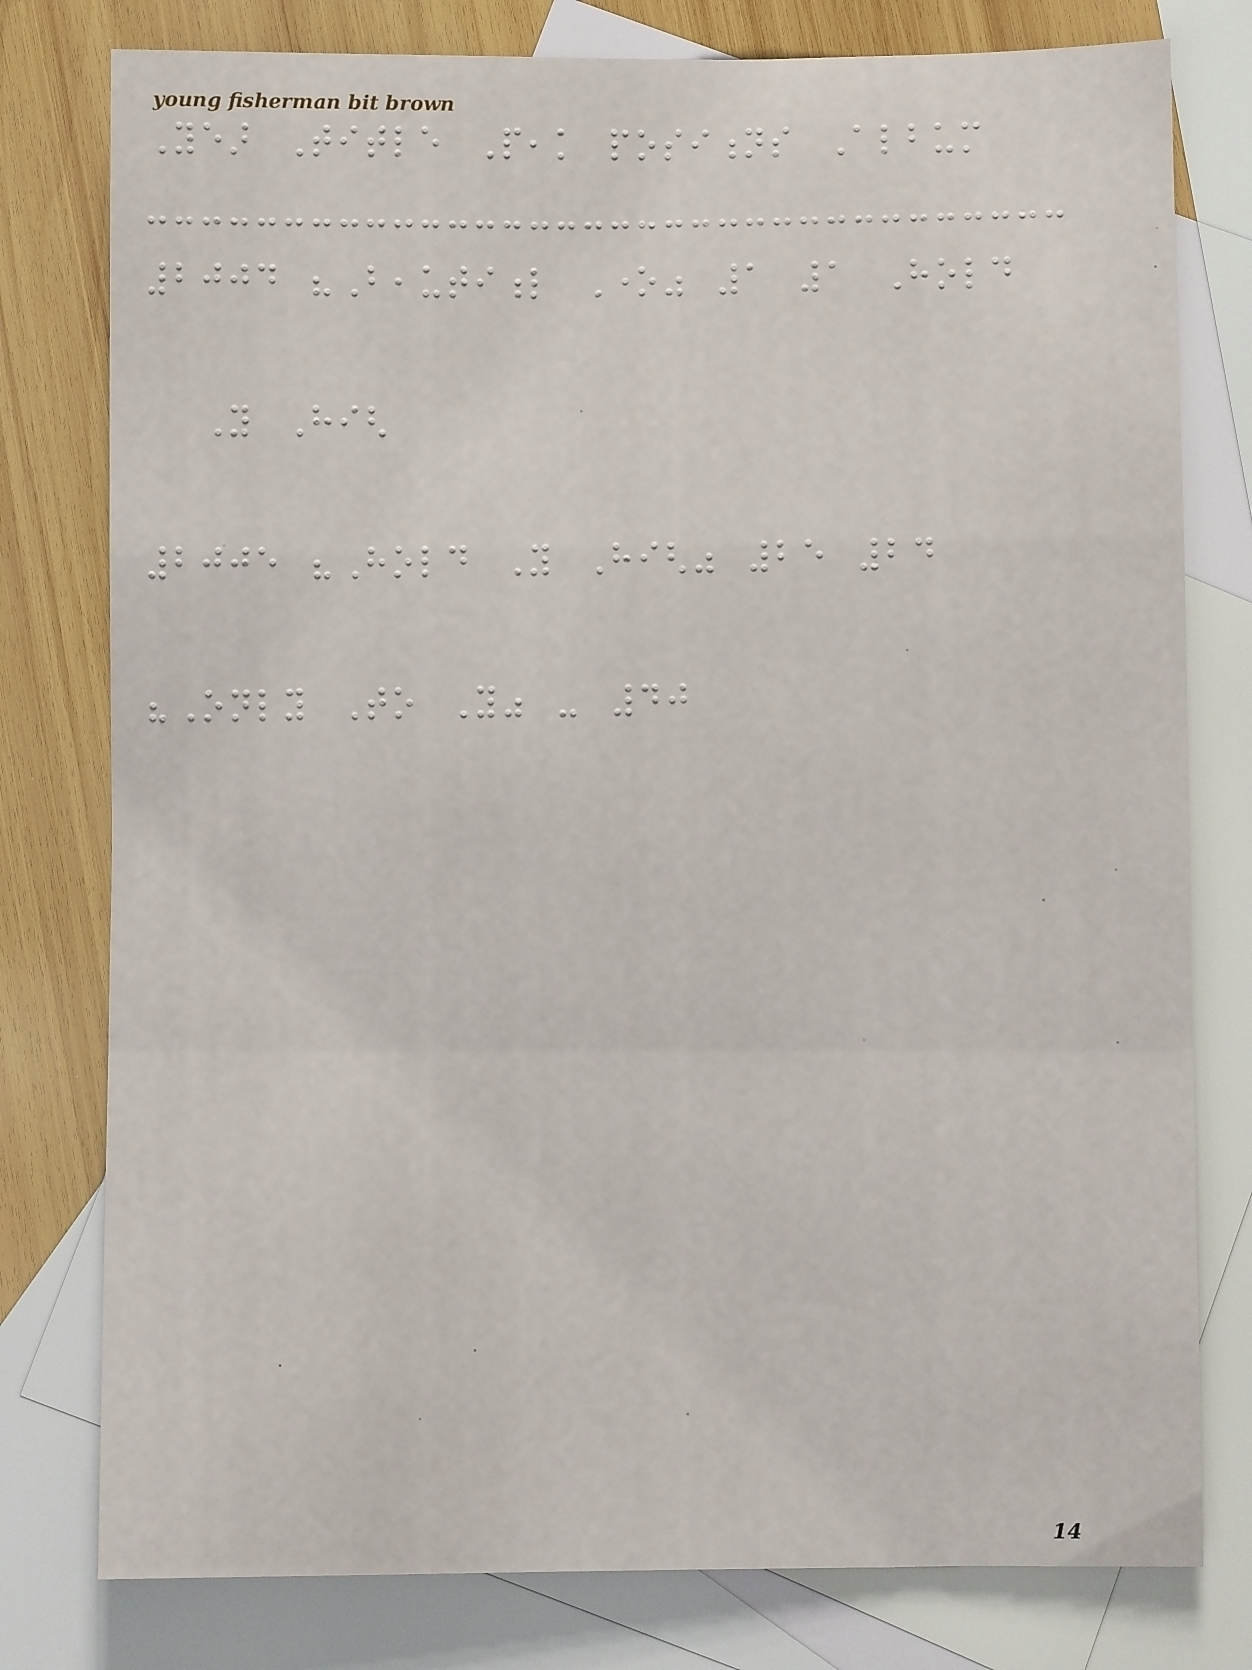Year Title Peak positions Album
2004 "Beautiful One" 1 1 Hold
You High
2005 "Hold You High" 25 24
"Only To You" - 40
